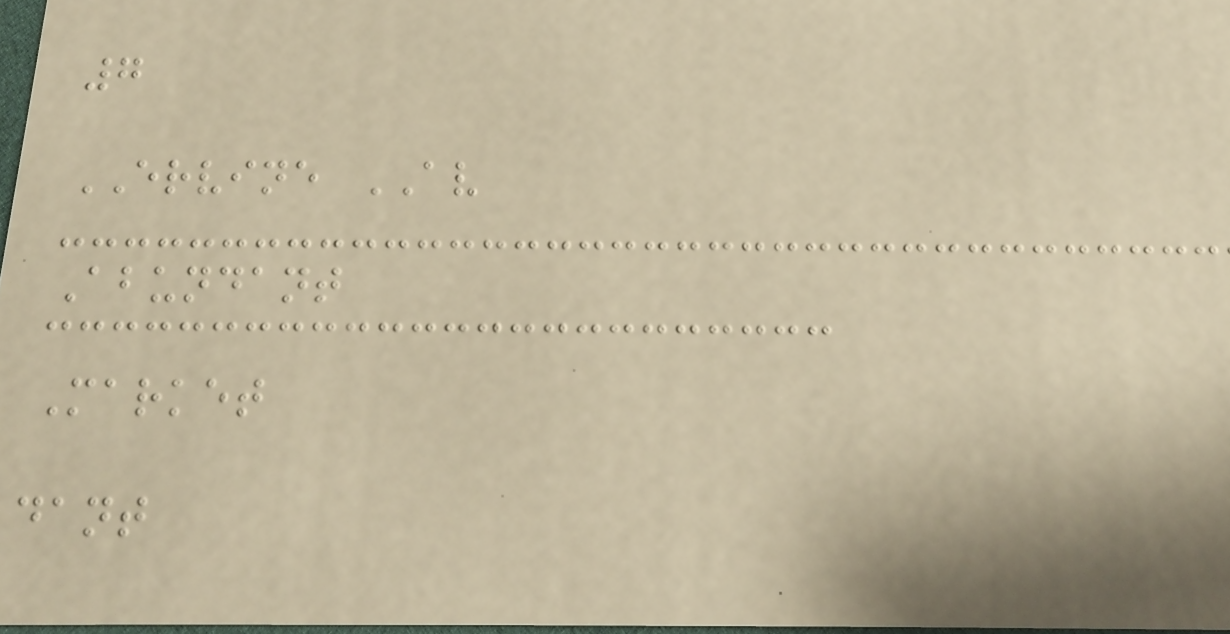7
ERVINE AV
Abundant
Market
dant
